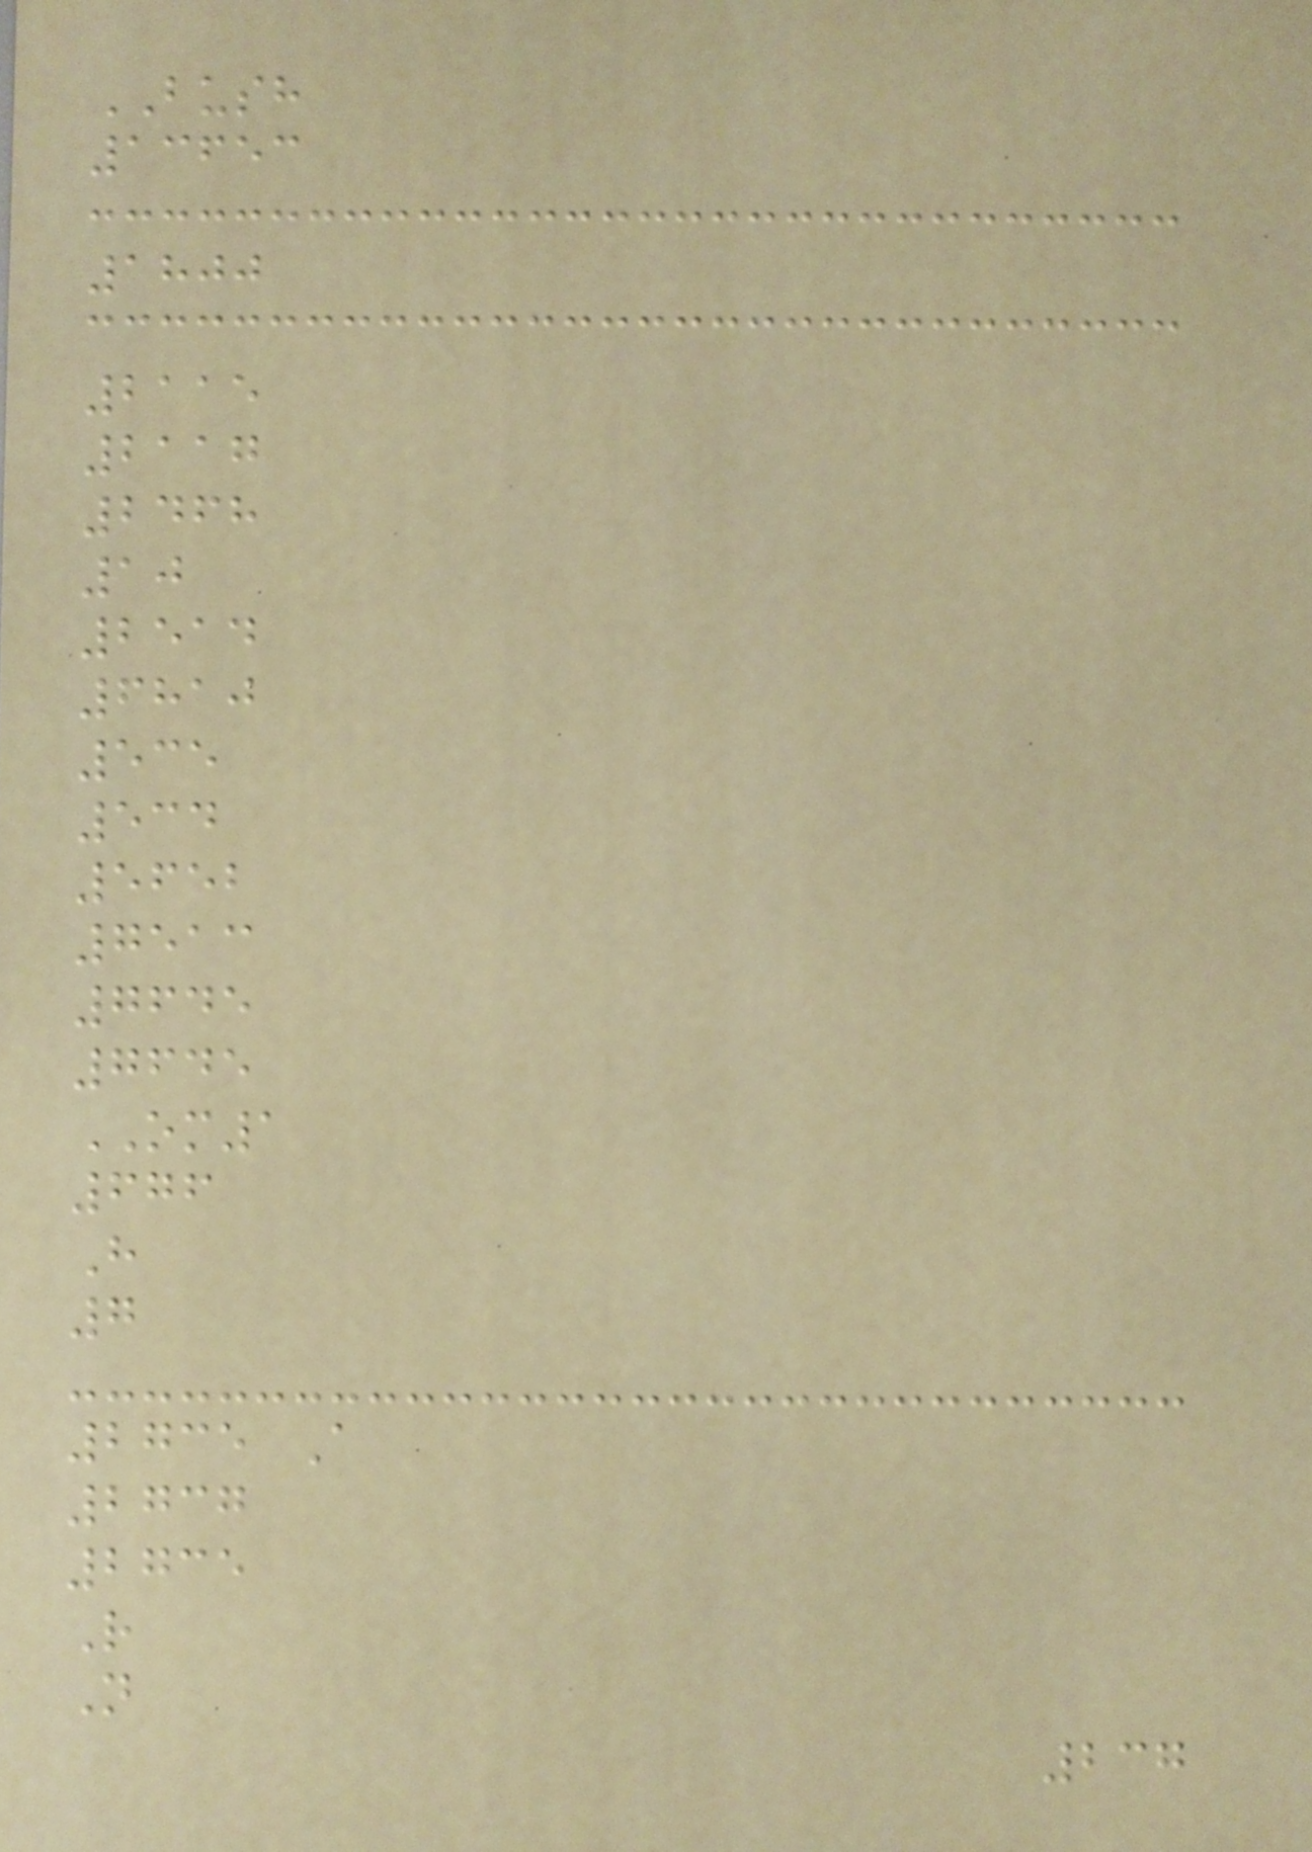BUSH
13653
1800
2115
2117
2468
10
2514
6810
535
534
5652
7513
7645
7645
OM1
676
H
7
2735 A
2737
2735
R
N
237
